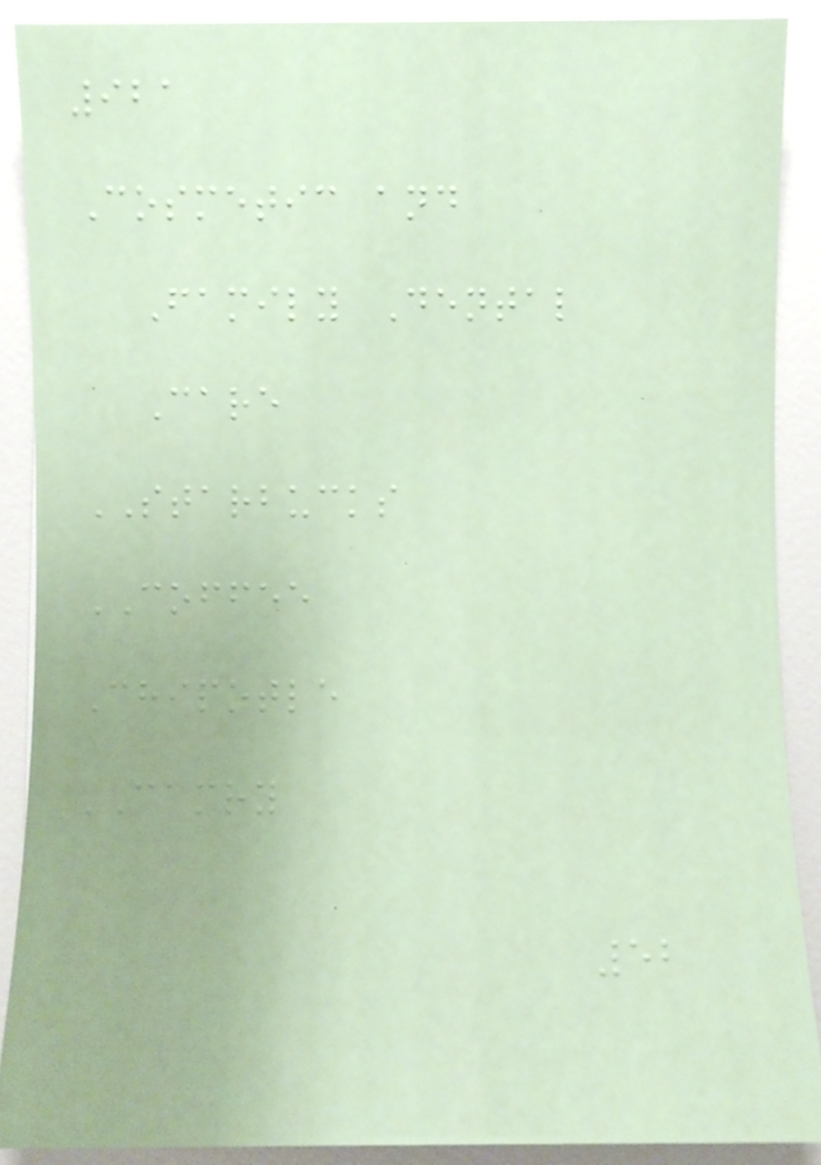921
Cosmetic and
Family Dental
Care
STARBUCKS
COFFEE
Chipotle
CAMRY
52
